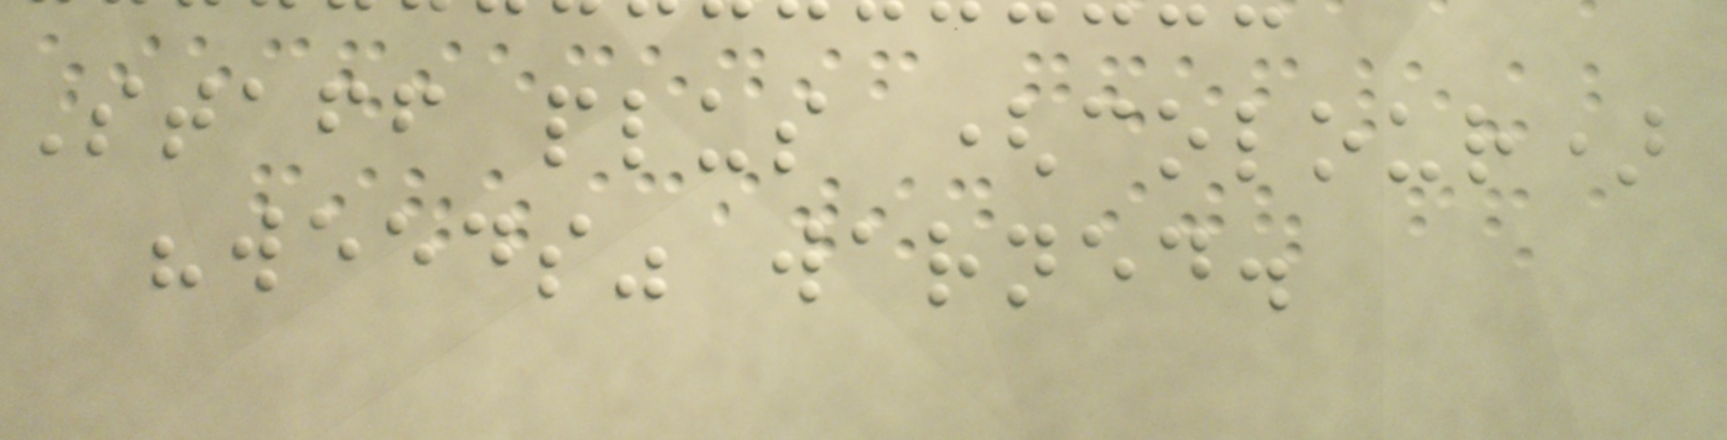Staff plus (colour)
"weeds" warned.
